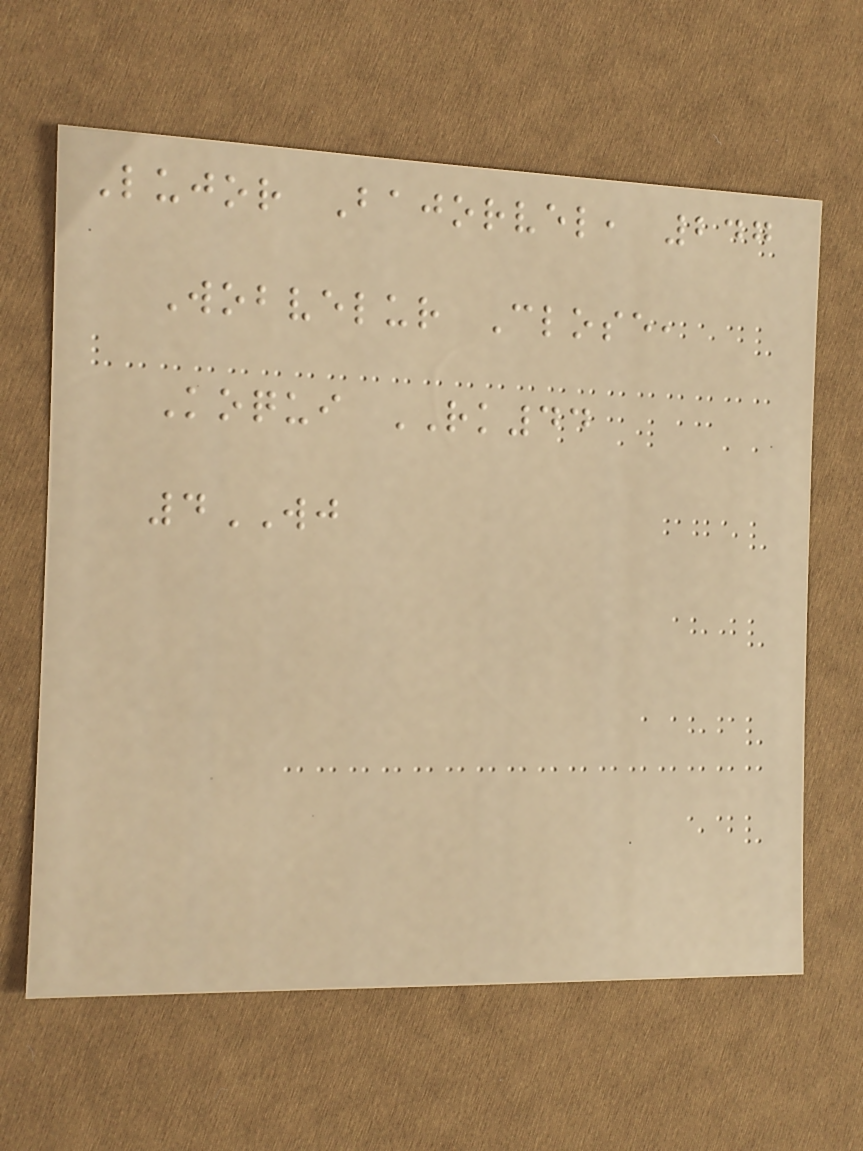Lujor Bajorvel, 247
Wobvelur Close,
Koqui RK44
4WJ
